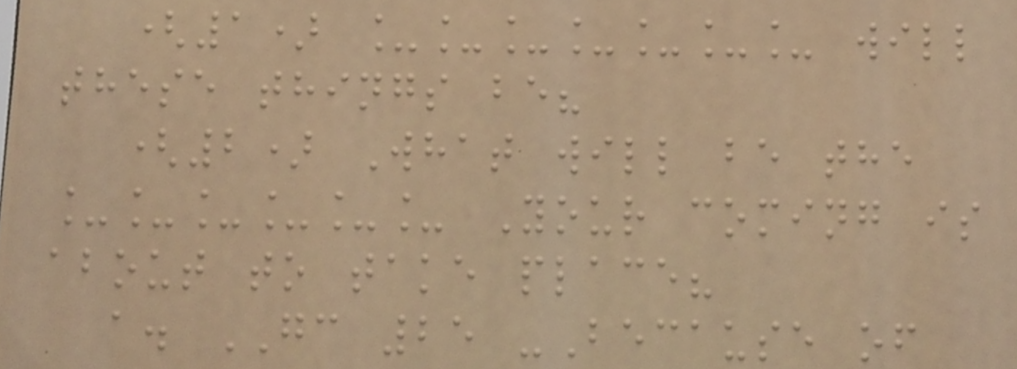(1) _______ will
these things be?
(2) What will be the
______ Your coming is
about to take place?
a. GC 25 -Because of
